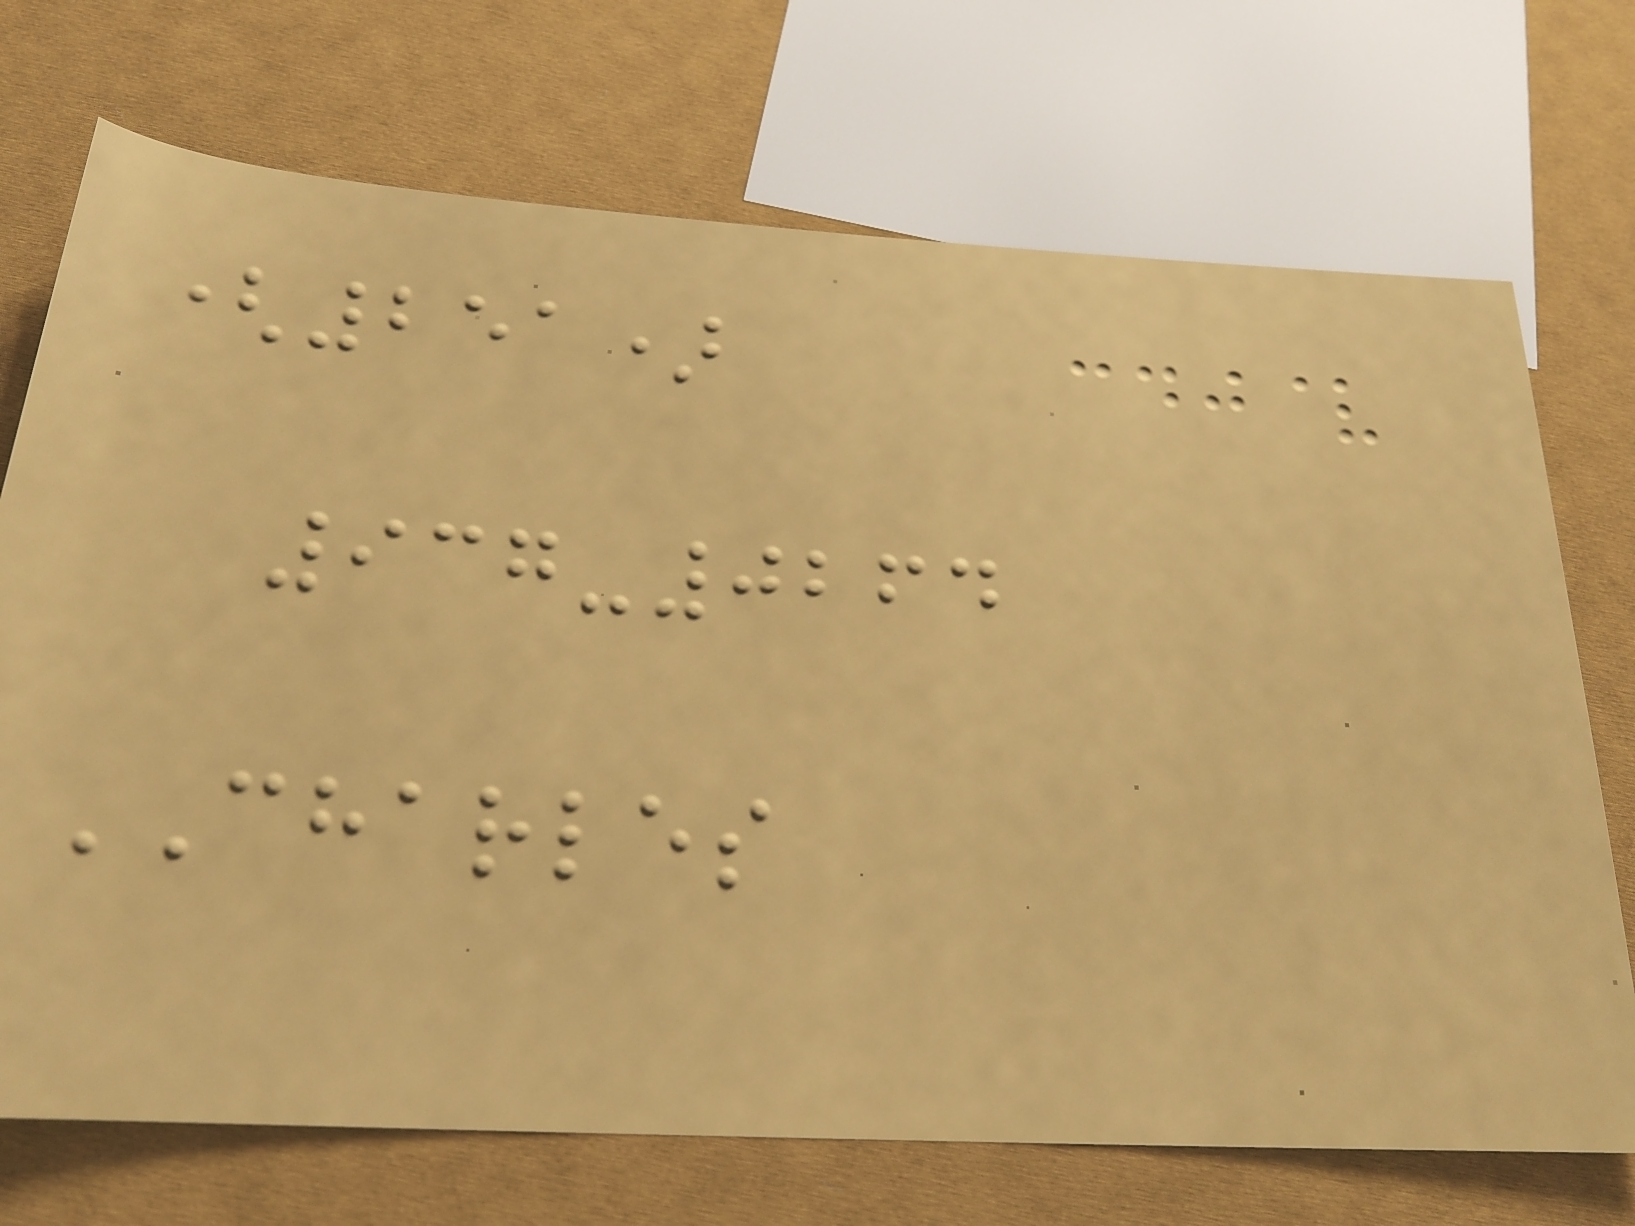(251)
937-0264
CHARLES
